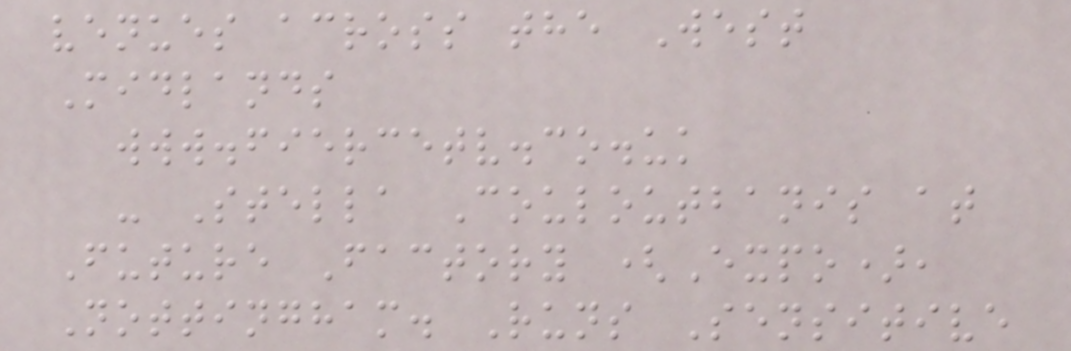venues across the West
Midlands
www.fiercetv.co.uk
- Stella Couloutbanis at
Future Factory (Expo),
Nottingham. Runs Sensitive
